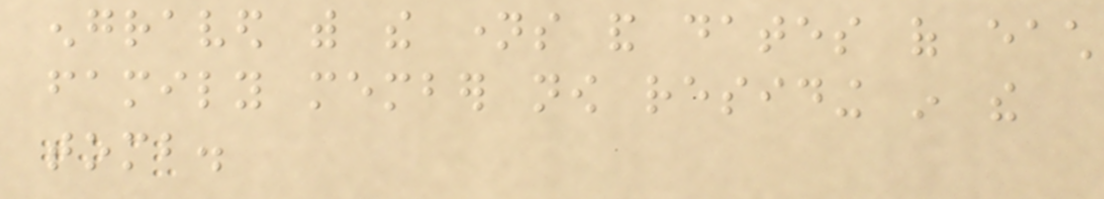engraved with the names and dates of each
family member now residing in the
tomb.
